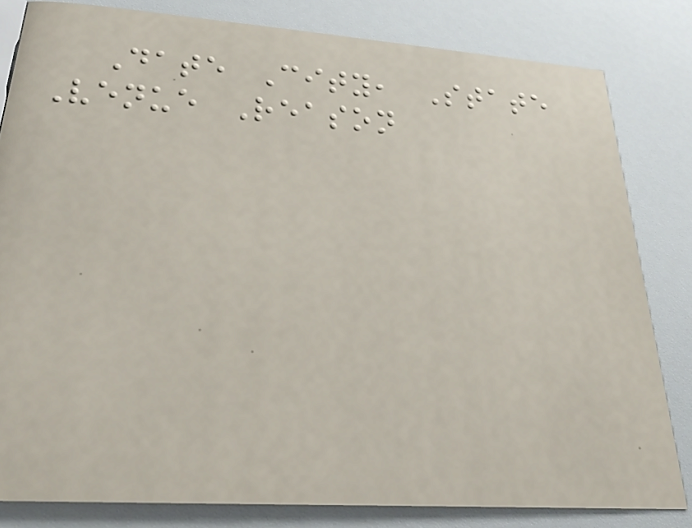Date City, State
Venue Reason
